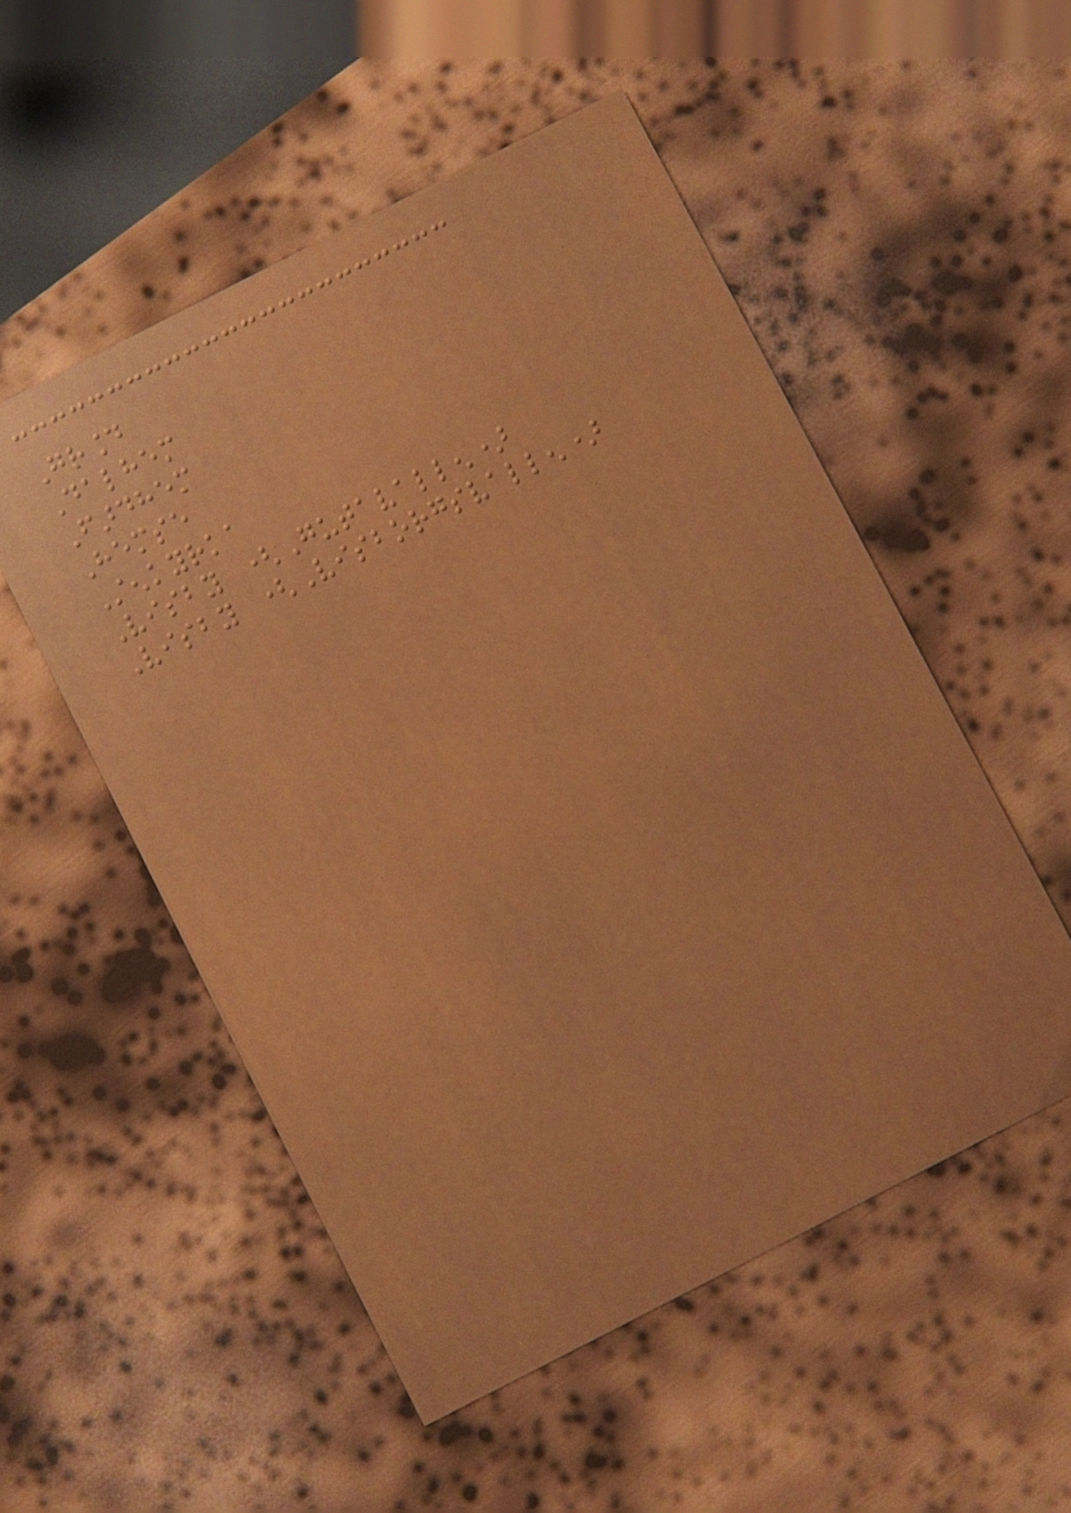Ground
Dalhem
Fardhem
Hemse
Stenkyrka
Visby (Gutavallen)
Visby (Visborgsvallen)
